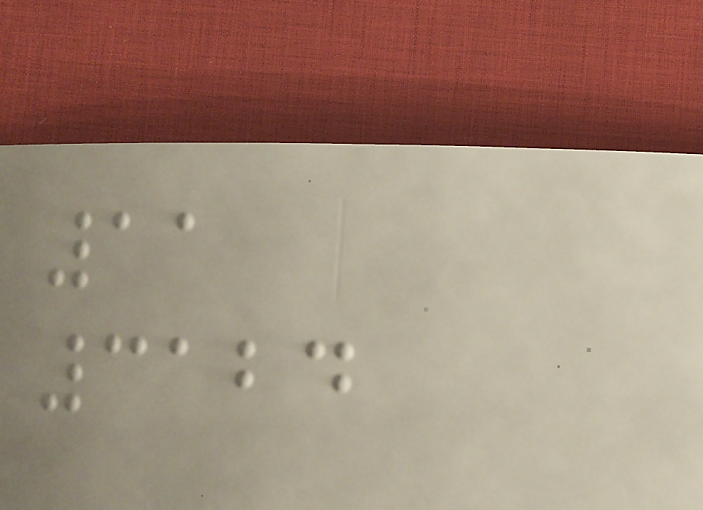11
3124
